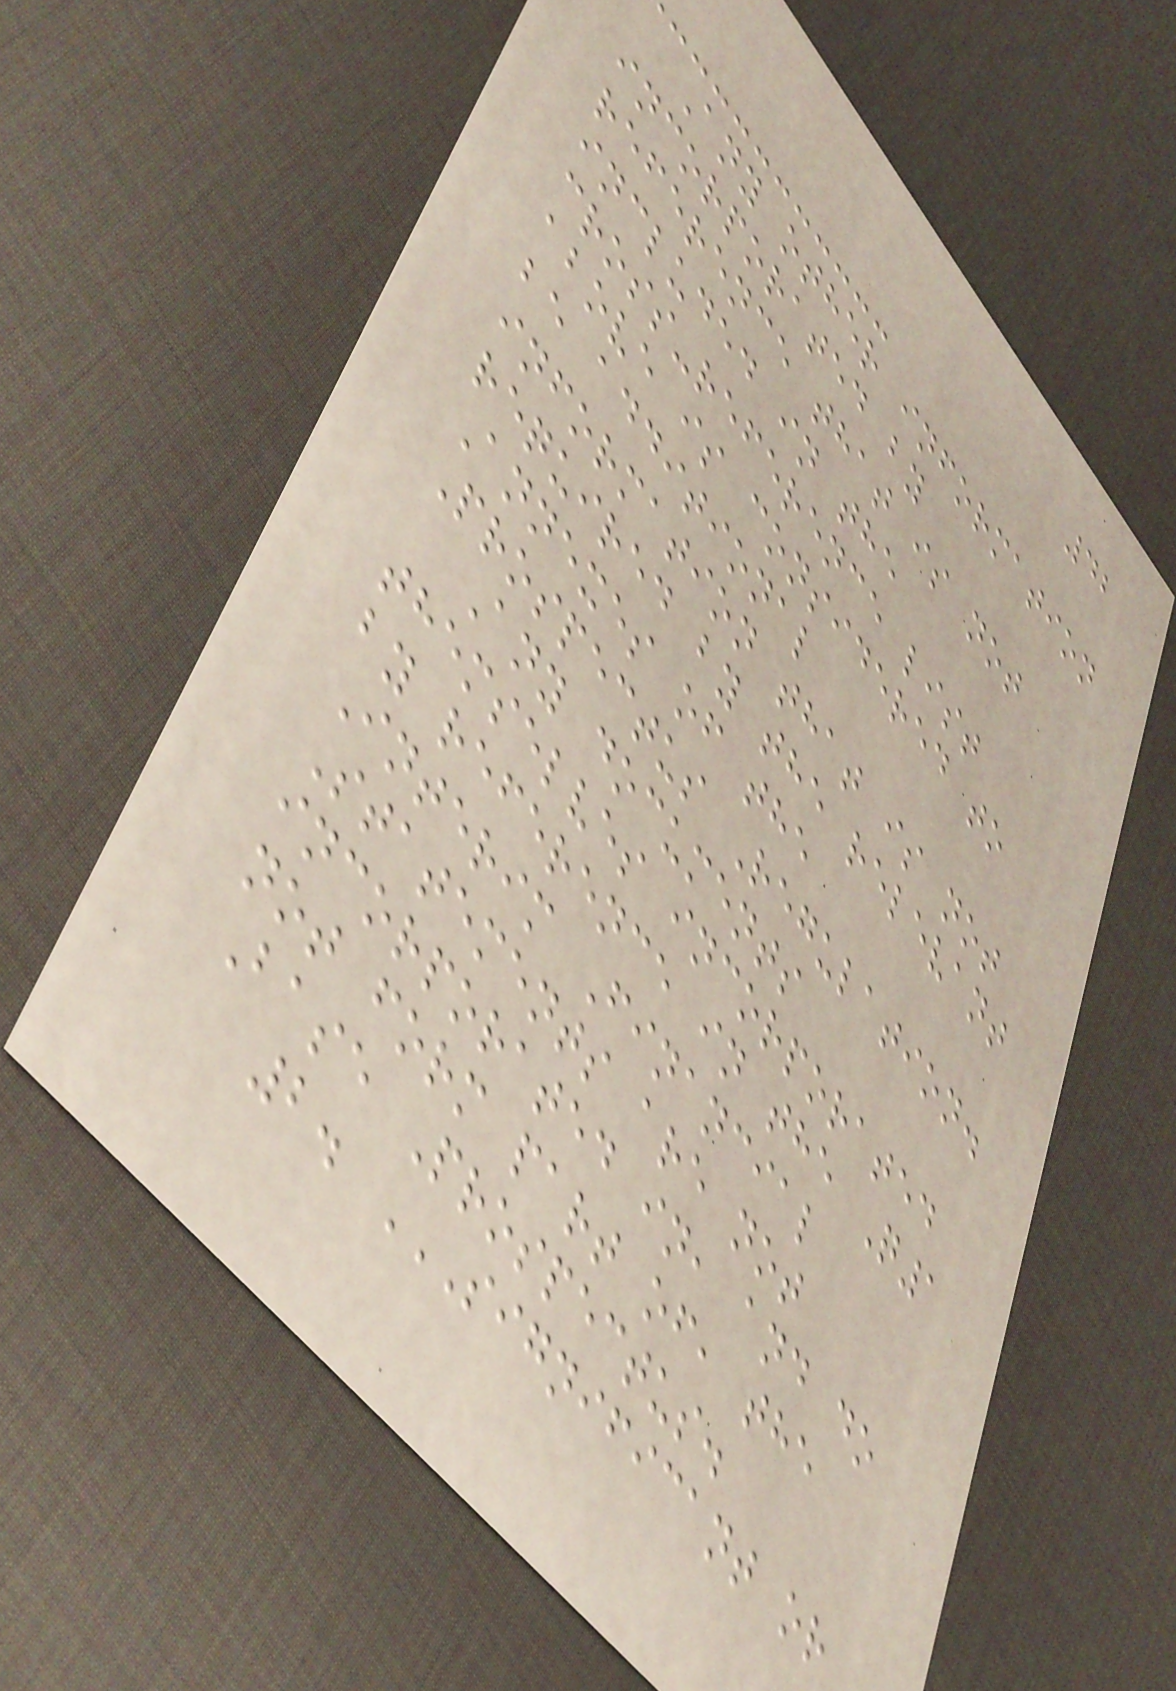42
Any other information
incorporated by
reference that is not
included in the
cross-reference list
above is considered to
be additional
information that is not
required by the relevant
Annexes of the
Prospectus Regulation.
Any documents
themselves incorporated
by reference in the Q1
Interim Financial
Statements are not
incorporated in, and do
not form part of, the
Base Prospectus.
2. SIGNIFICANT OR
